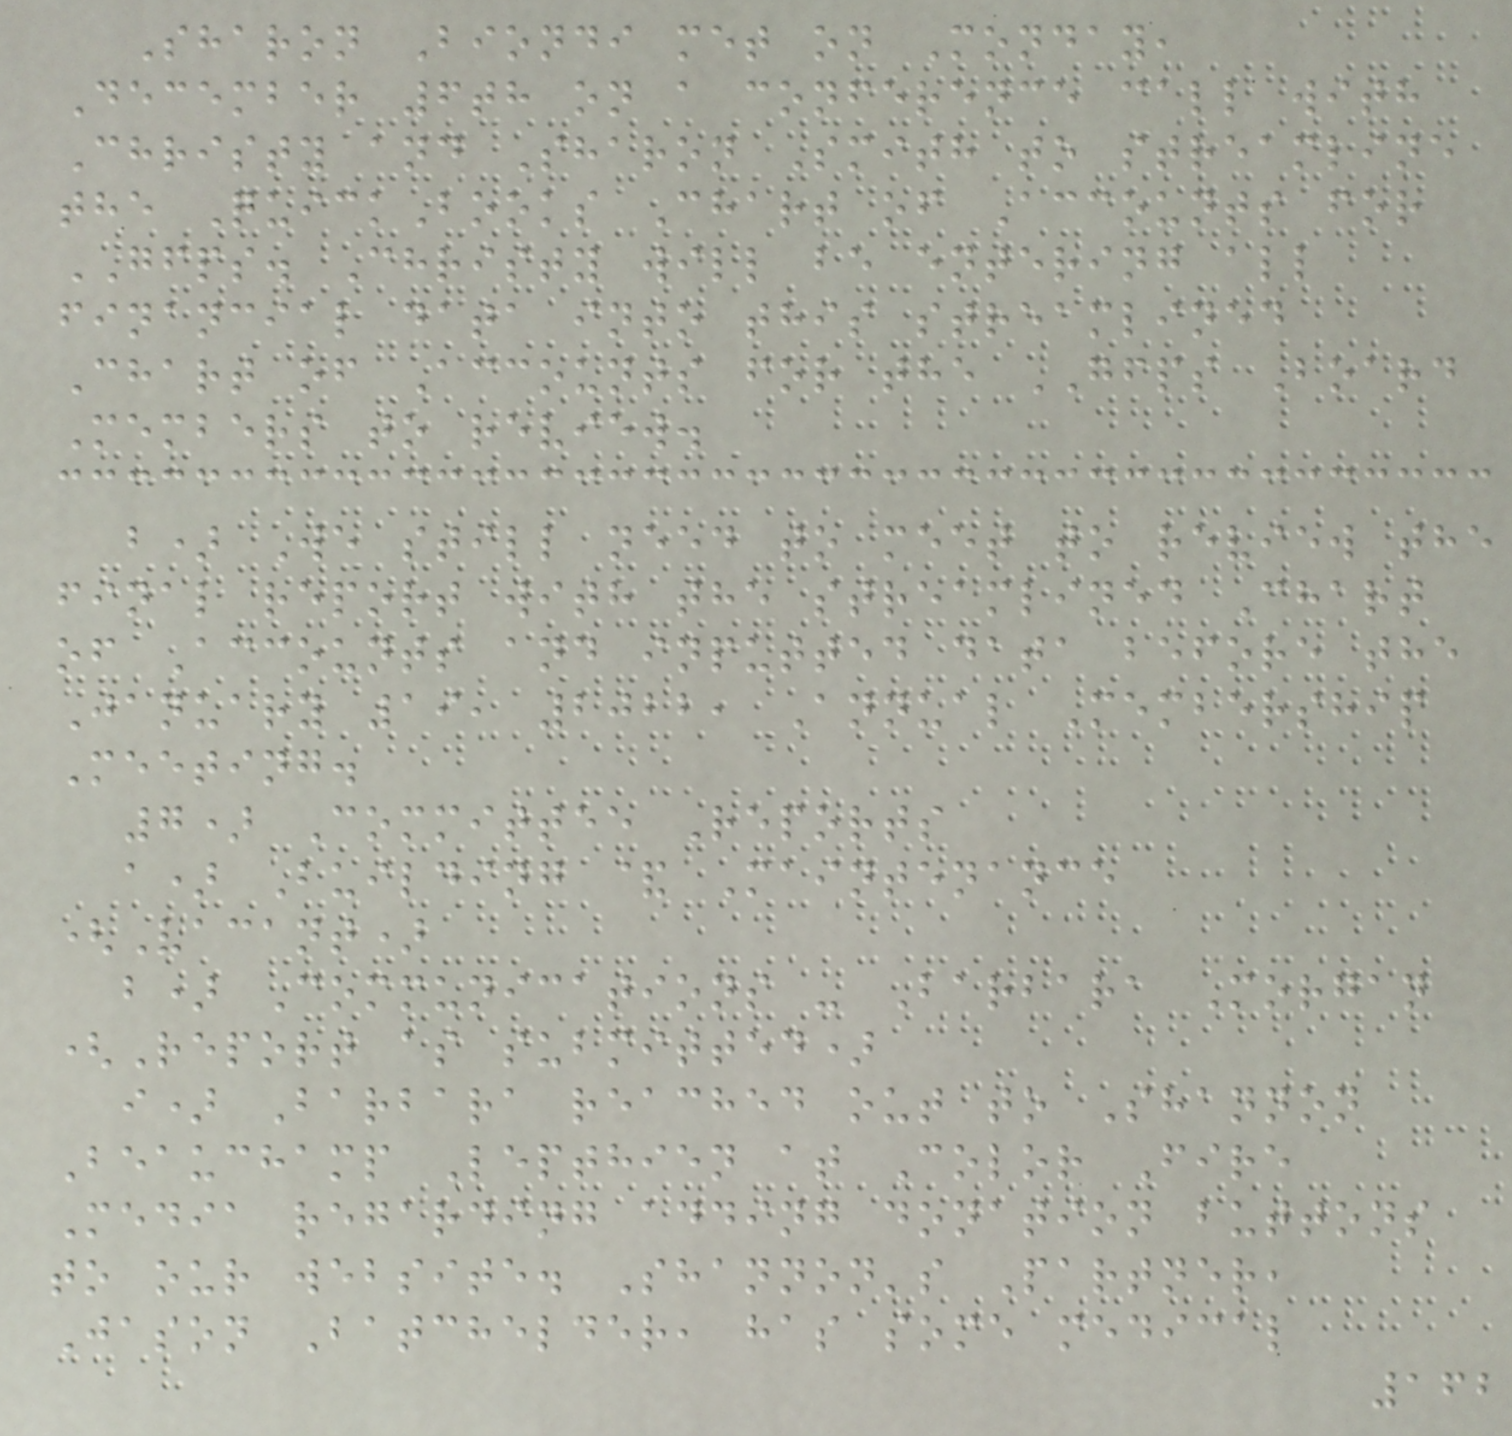Sharon Biondi met on Monday,
December 6th on a conference call with
Christy and Sharon Smith to streamline
the QuickBooks Chart of Accounts for
GFPS. Christy will be entering all
financial data into this streamlined
Chart of Accounts for the GFPS Board
Members to review.
b) We still need to meet to review the
final report with the streamlined Chart
of Accounts and inputted data before the
January 19, 2022, Annual Membership
Meeting.
7) Committee Reports
a) Building & Maintenance
(Vacant)
b) Communications - Barbara Morgan
(Report as submitted)
i) Barbara reached out to Shannon
Beauchamp Lepthien at Color Fire
Media regarding adding donation buttons
to our website. Shannon's Partner,
Jason Batchelder, has some medical
162
